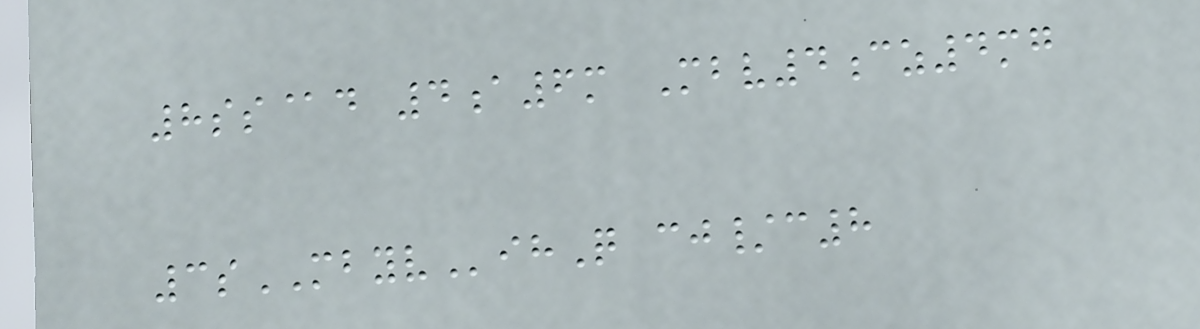8ss@d 4a6m Mbv4cz4mg
3sMBYVihQ cj/c8
